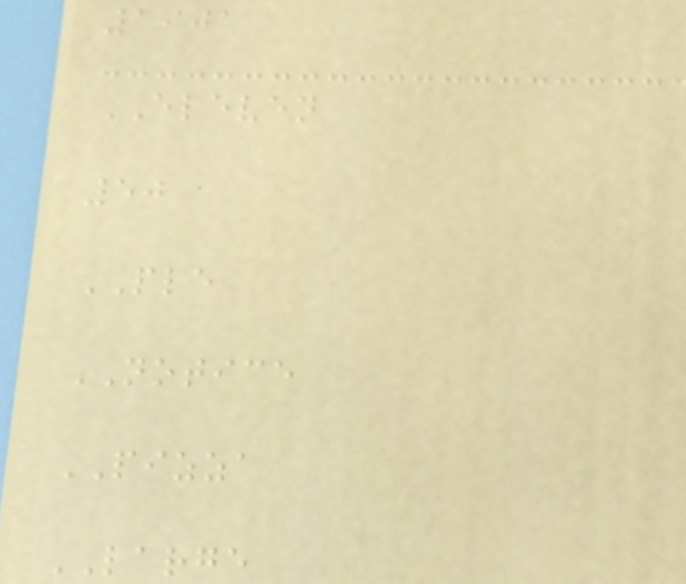1901
ELEVEN
50
PLE
NOTICE
PIZZA
LARGE
